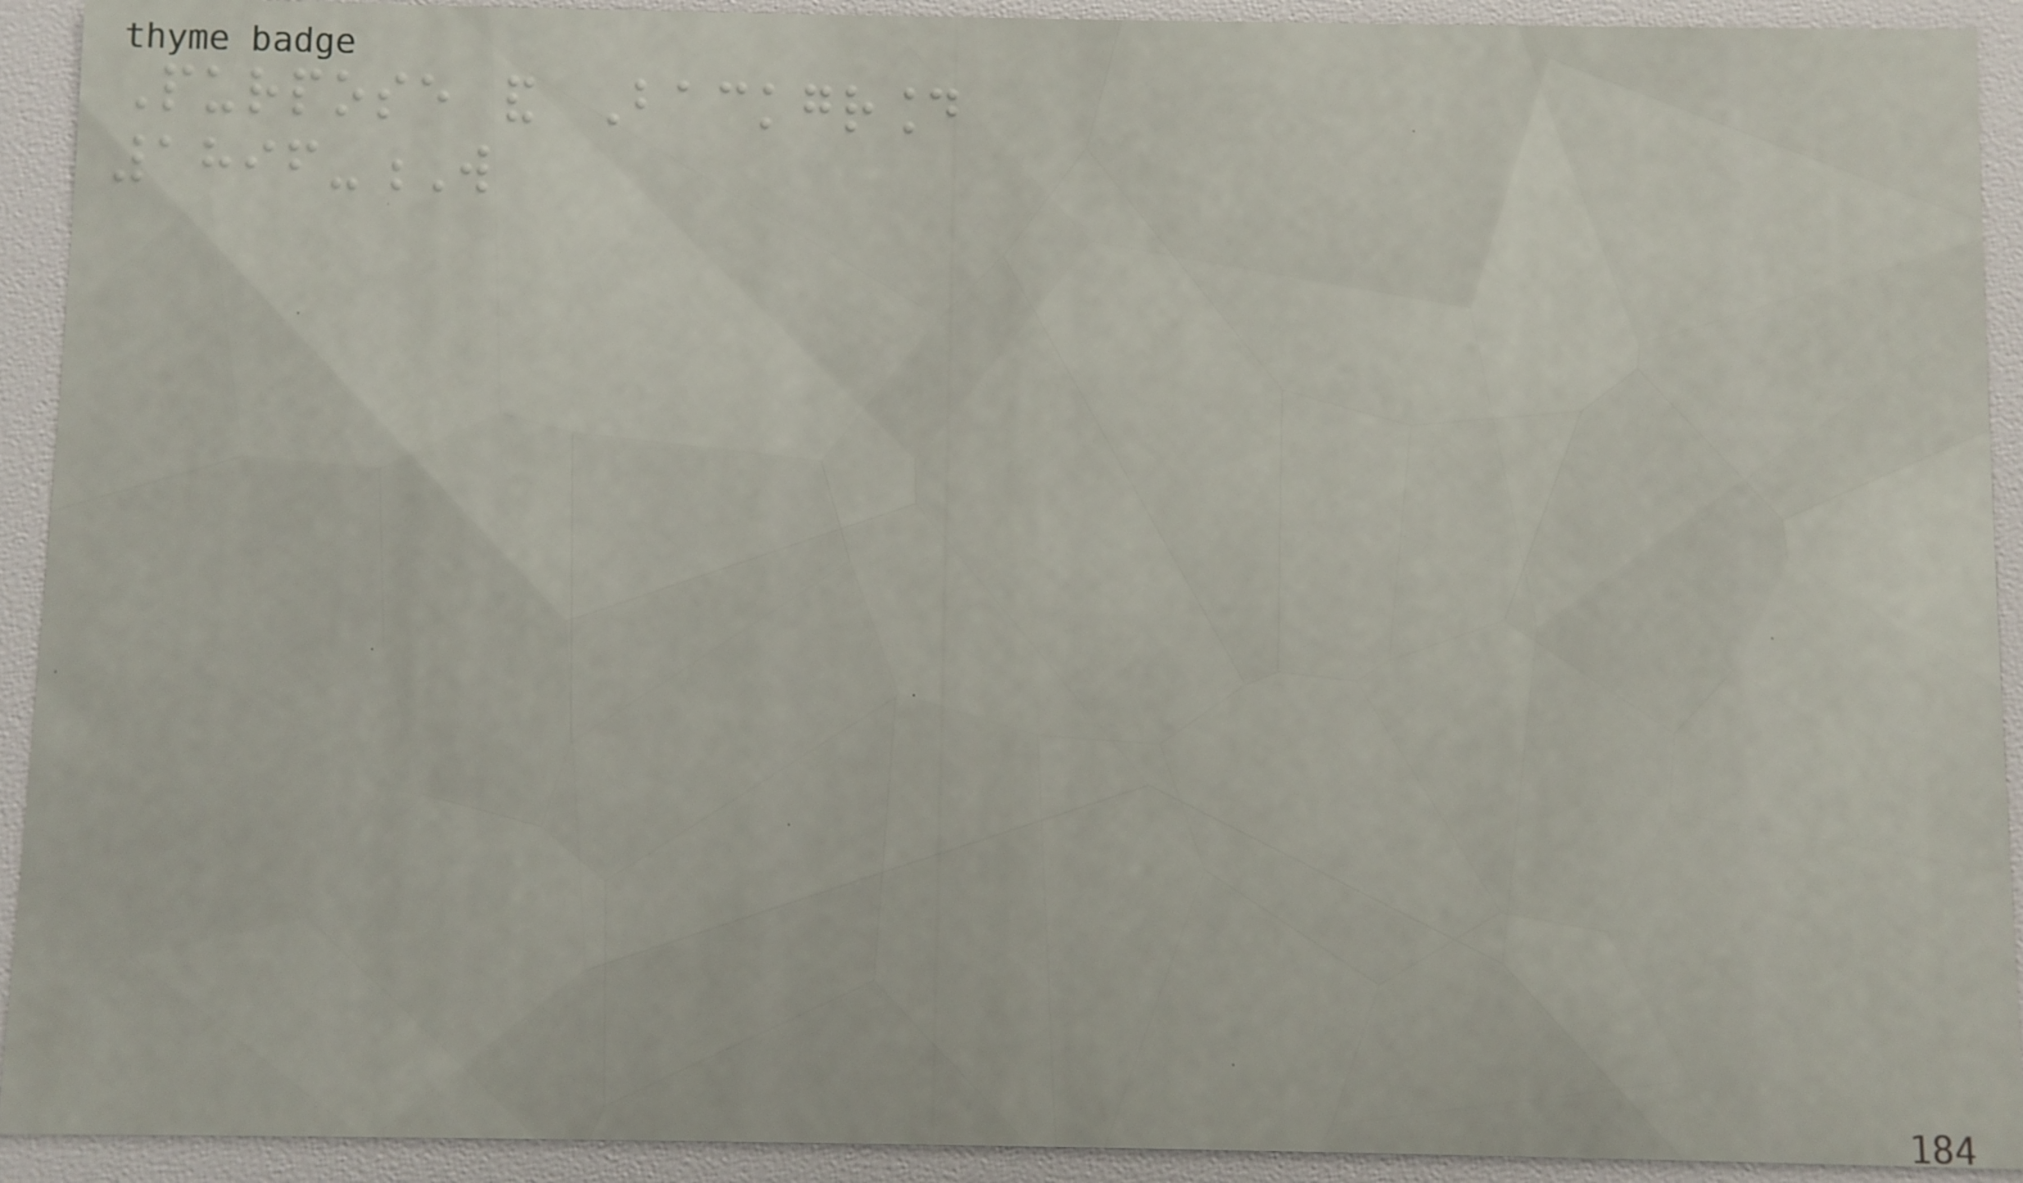Purpose and Background
1896-W
